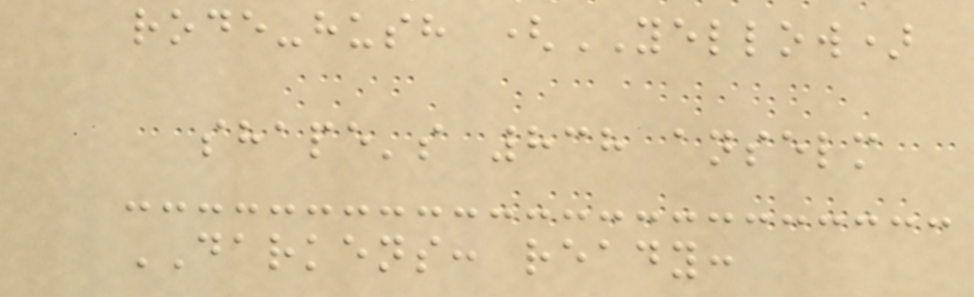rode-hush (YELLOW)
shape's 838 anselm
DARKENS: ready:
